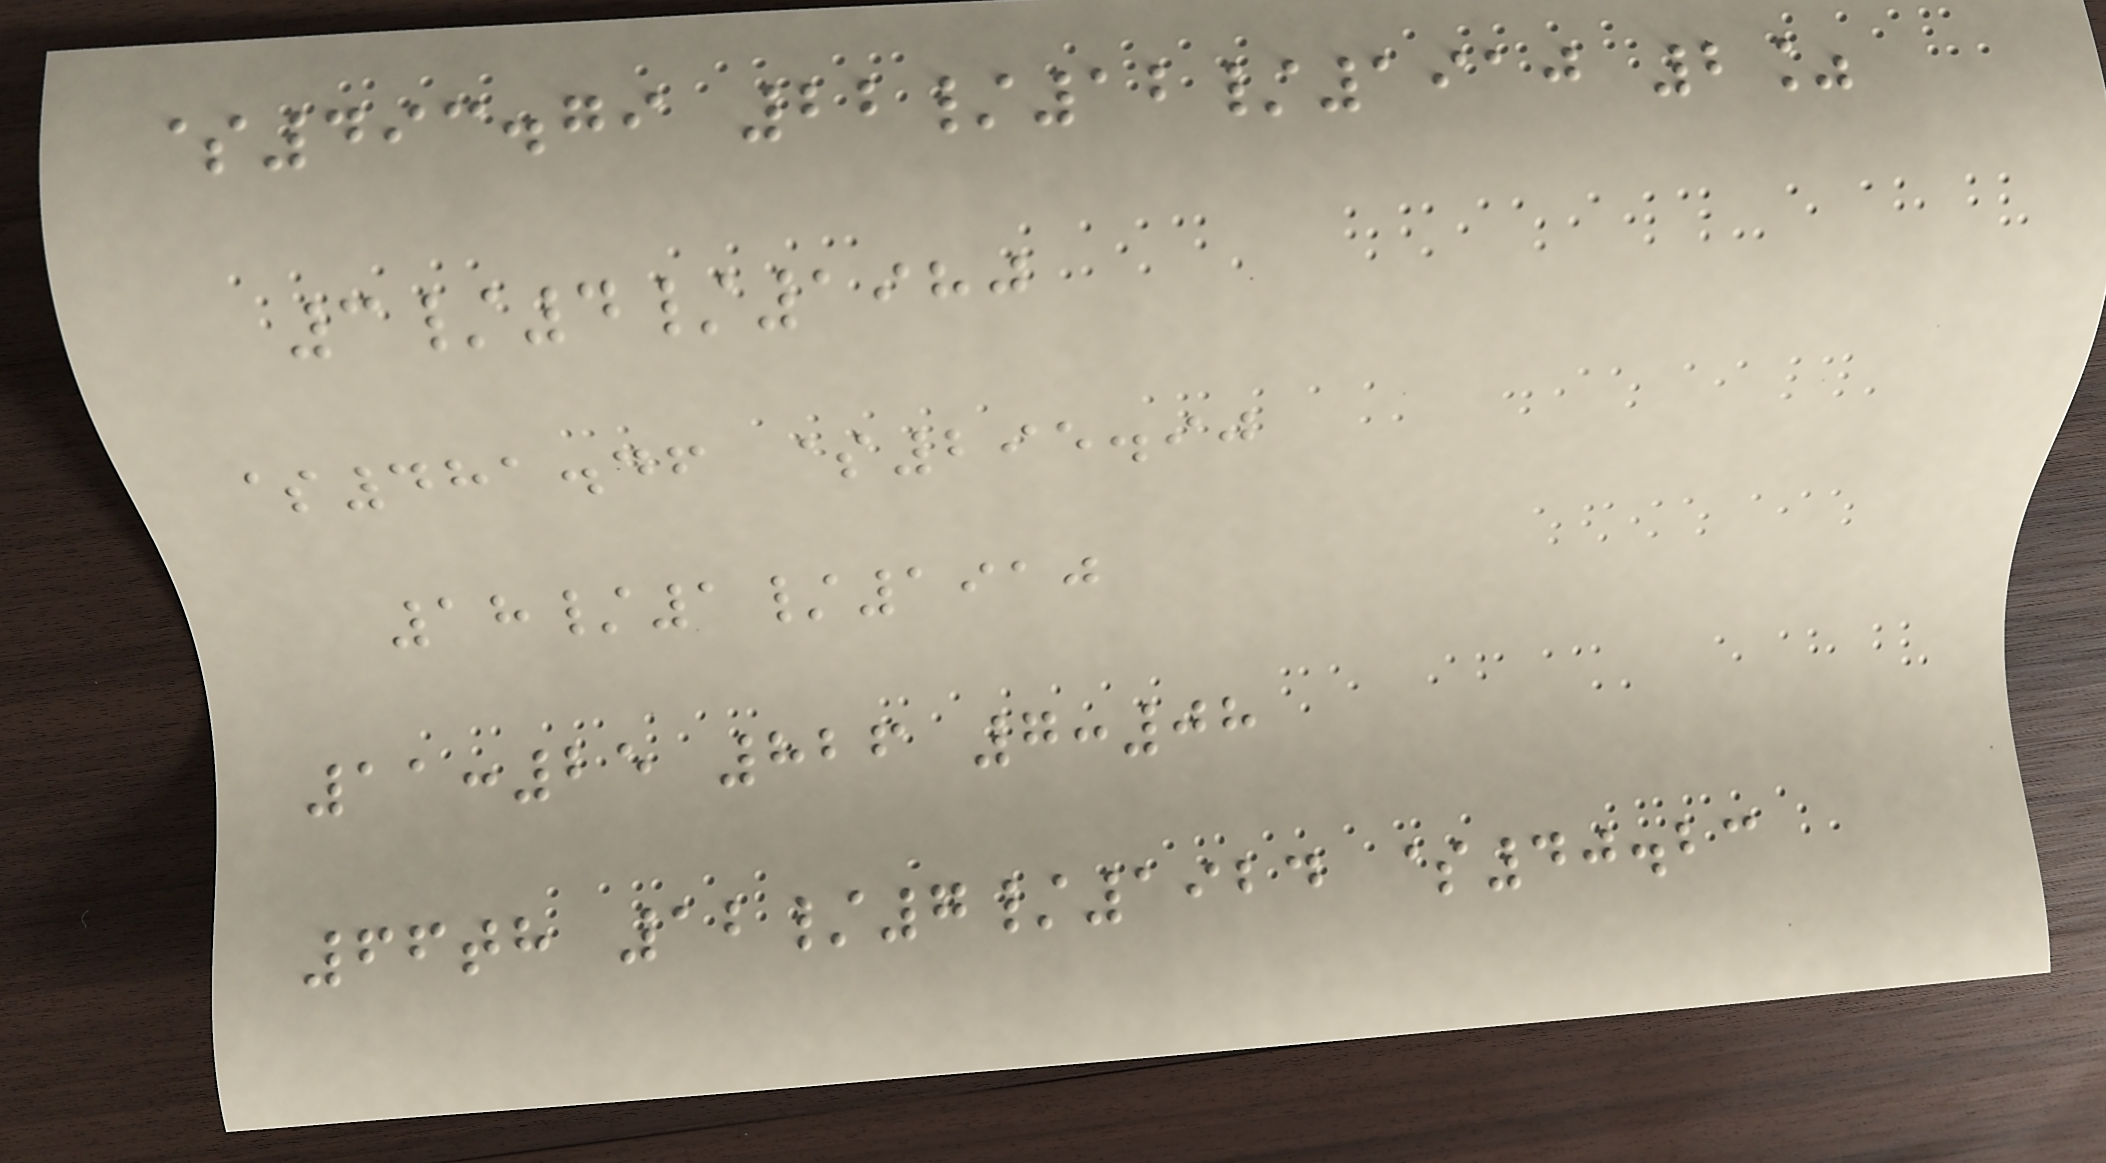$493.79 22/12/1910 2%
3/4/1980
$481.46 $295.90
18/1/1910
11:25 826 7:08
66th 12/7/1924 $40.23
